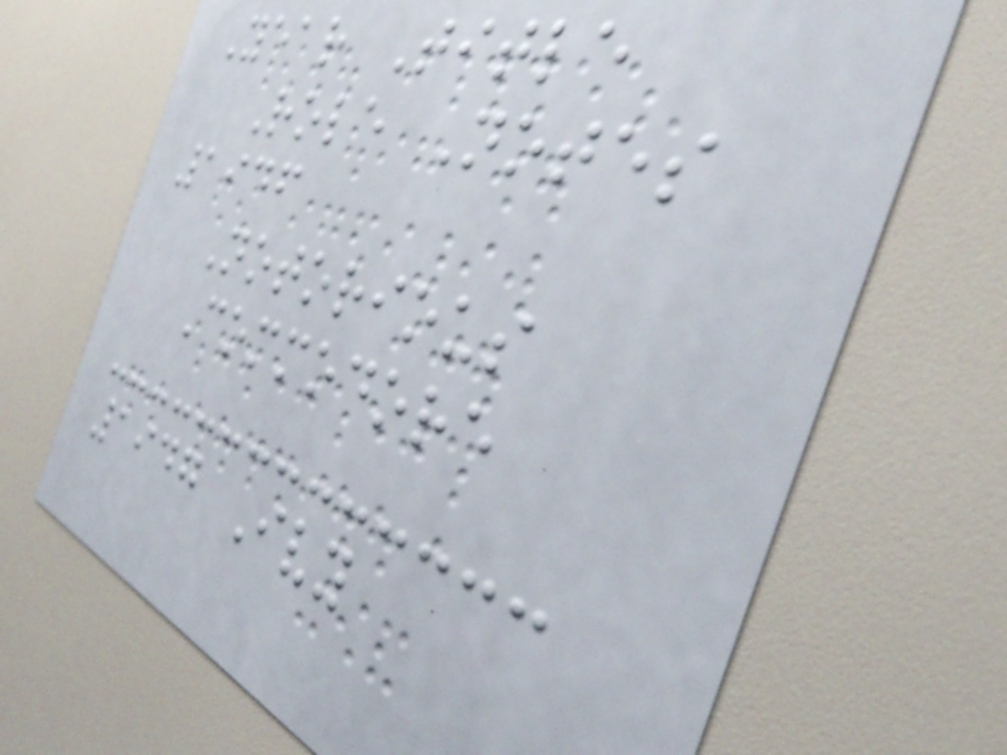Year Title
Role Notes
1946
Notorious
Commodore
1947 Ivy
